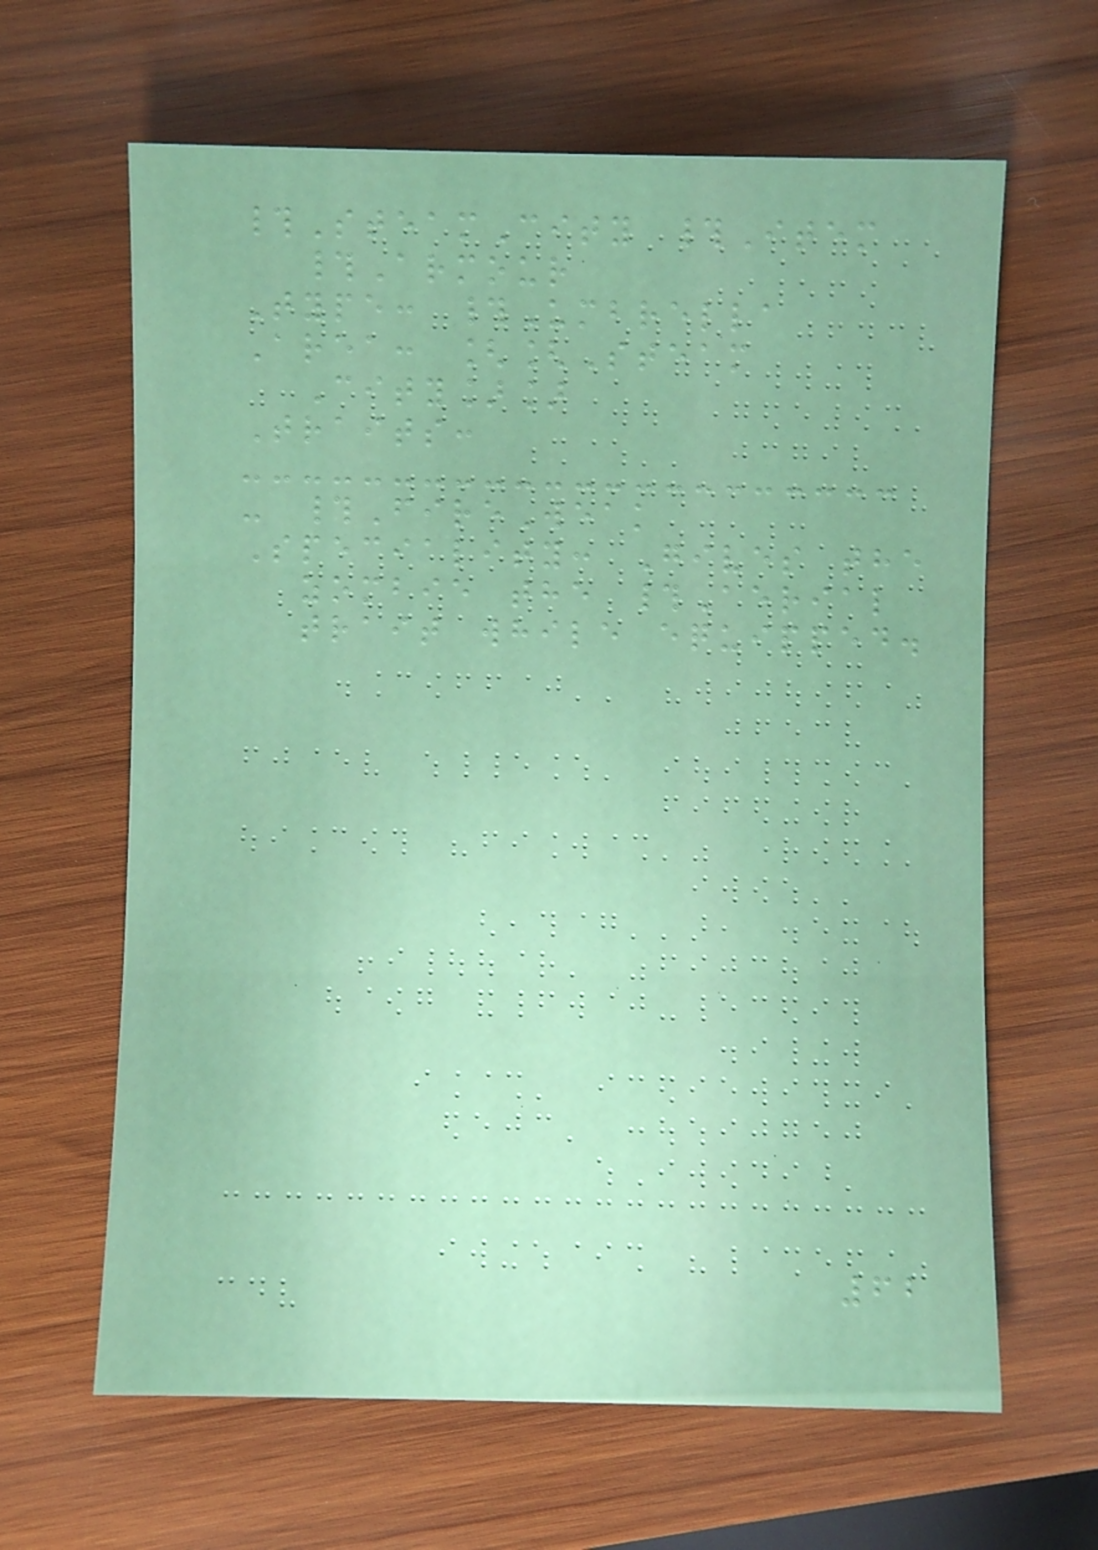#SteamCity #Item
#Armour
Type: #Umbrella
Area: [[Steam
City]]
Traits:
- #FireWeak
Speciality: Gives the
zombie the #Aerial
trait while equipped.
62
